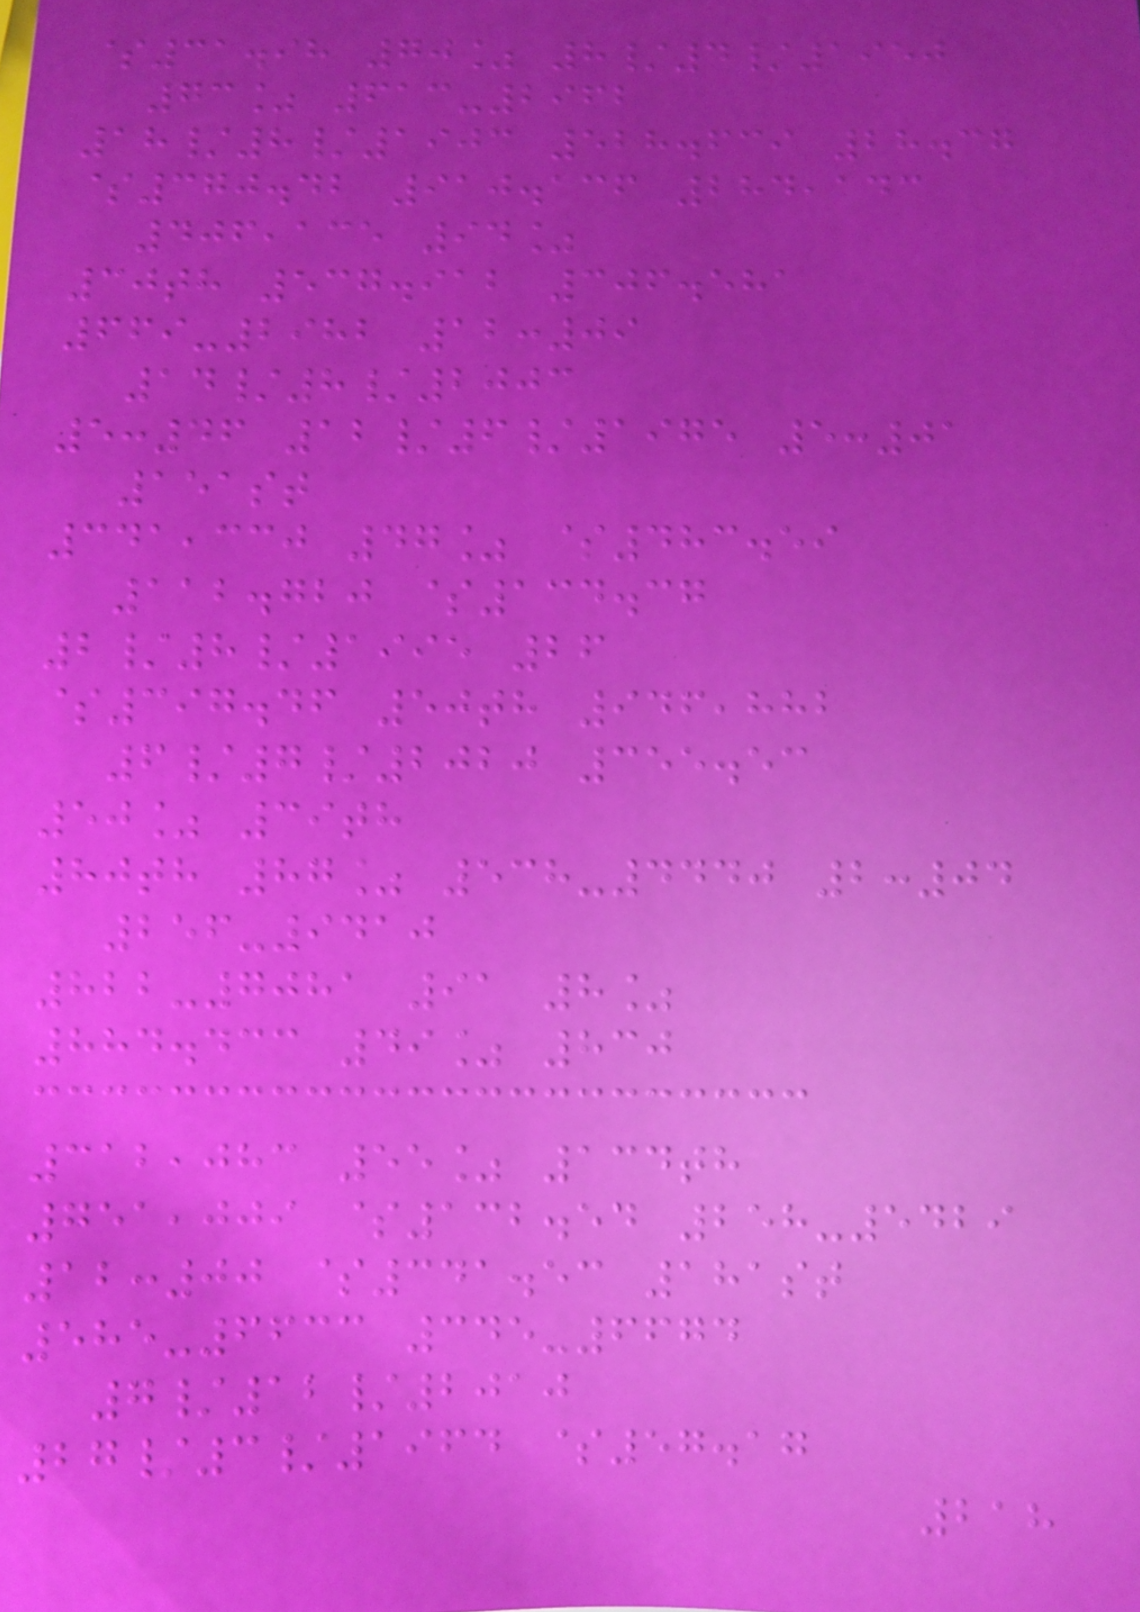$31.98 70% 8/4/1950
73% 613-2962
18/8/1903 528.639 28.37
$370.42 910.136 284,143
406,135 94%
30th 537.912 306.581
669-2982 12:09
14/8/2003
5:46 12/6/1975 5:01
151st
341,330 47% $483.59
112.720 $134.37
2/8/1995 26
$397.46 50th 946,882
6/7/2020 355.53
50% 39th
80th 87% 538-4440 2:04
256-9410
822-7081 91 8%
884.433 49% 830
312,083 55% 134th
751,009 $132.54 258-5429
12:00 $341.53 181st
585-6633 345-6674
7/12/2010
27/3/1964 $57.17
218
